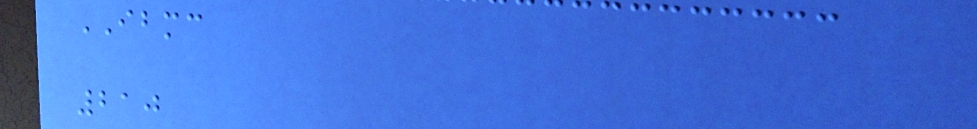IBMC
210
